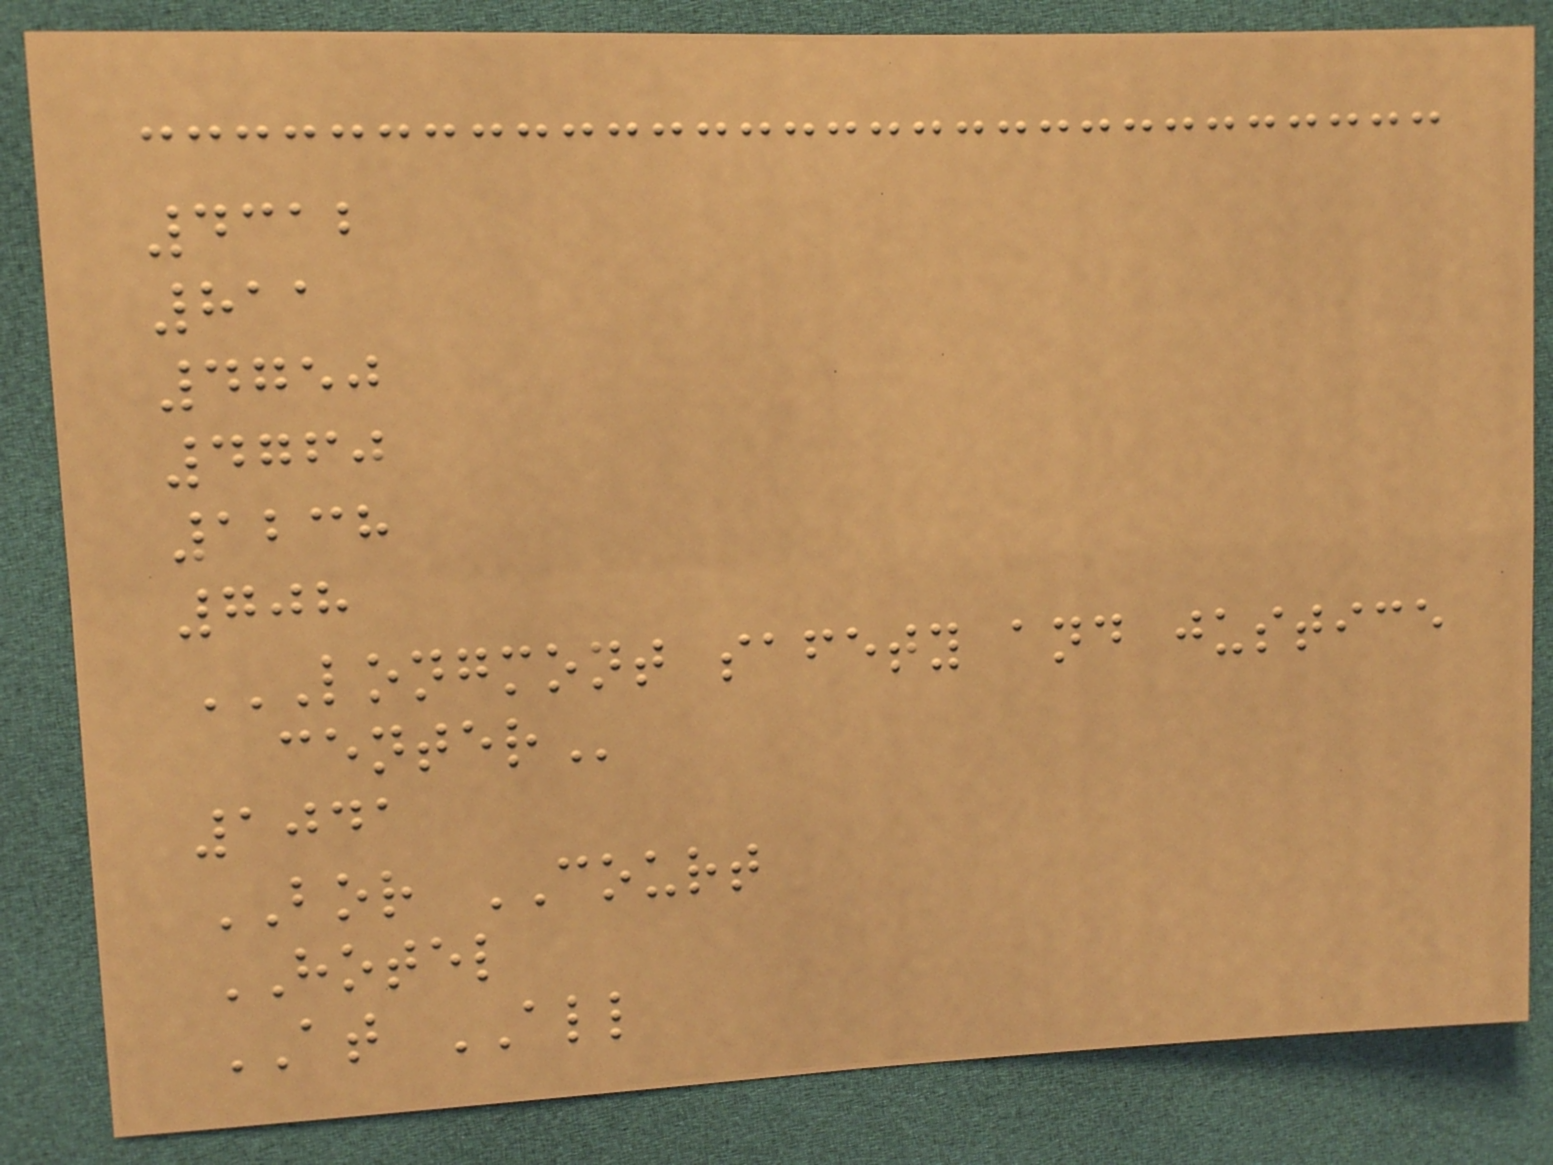4312
811
4750
4760
1238
708
LONGMONT SAFETY AND JUSTICE
CENTER
1041
BOR COURT
HOTEL
AT ALL
